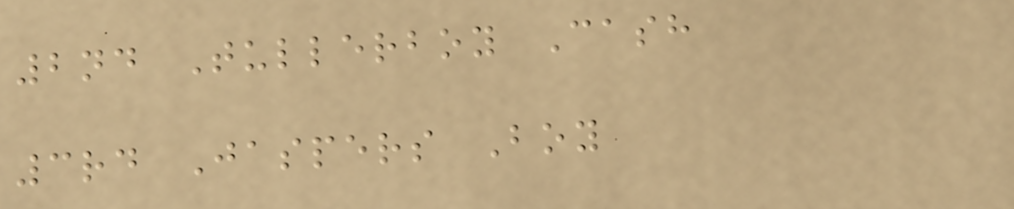2nd Tullerboy Cash
3rd Jaspers Boy
